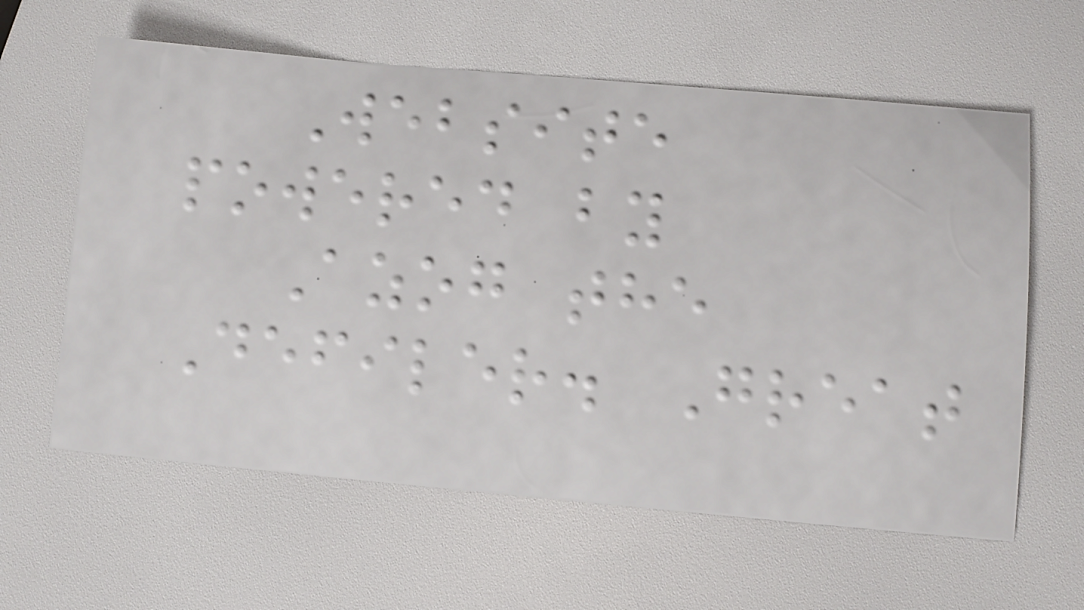Website
powered by
Azog the
Defiler. Great
